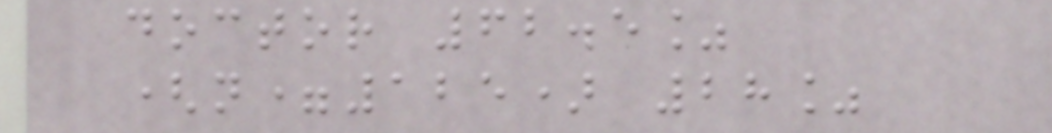doctor 62.5%
(n=125) 28%
